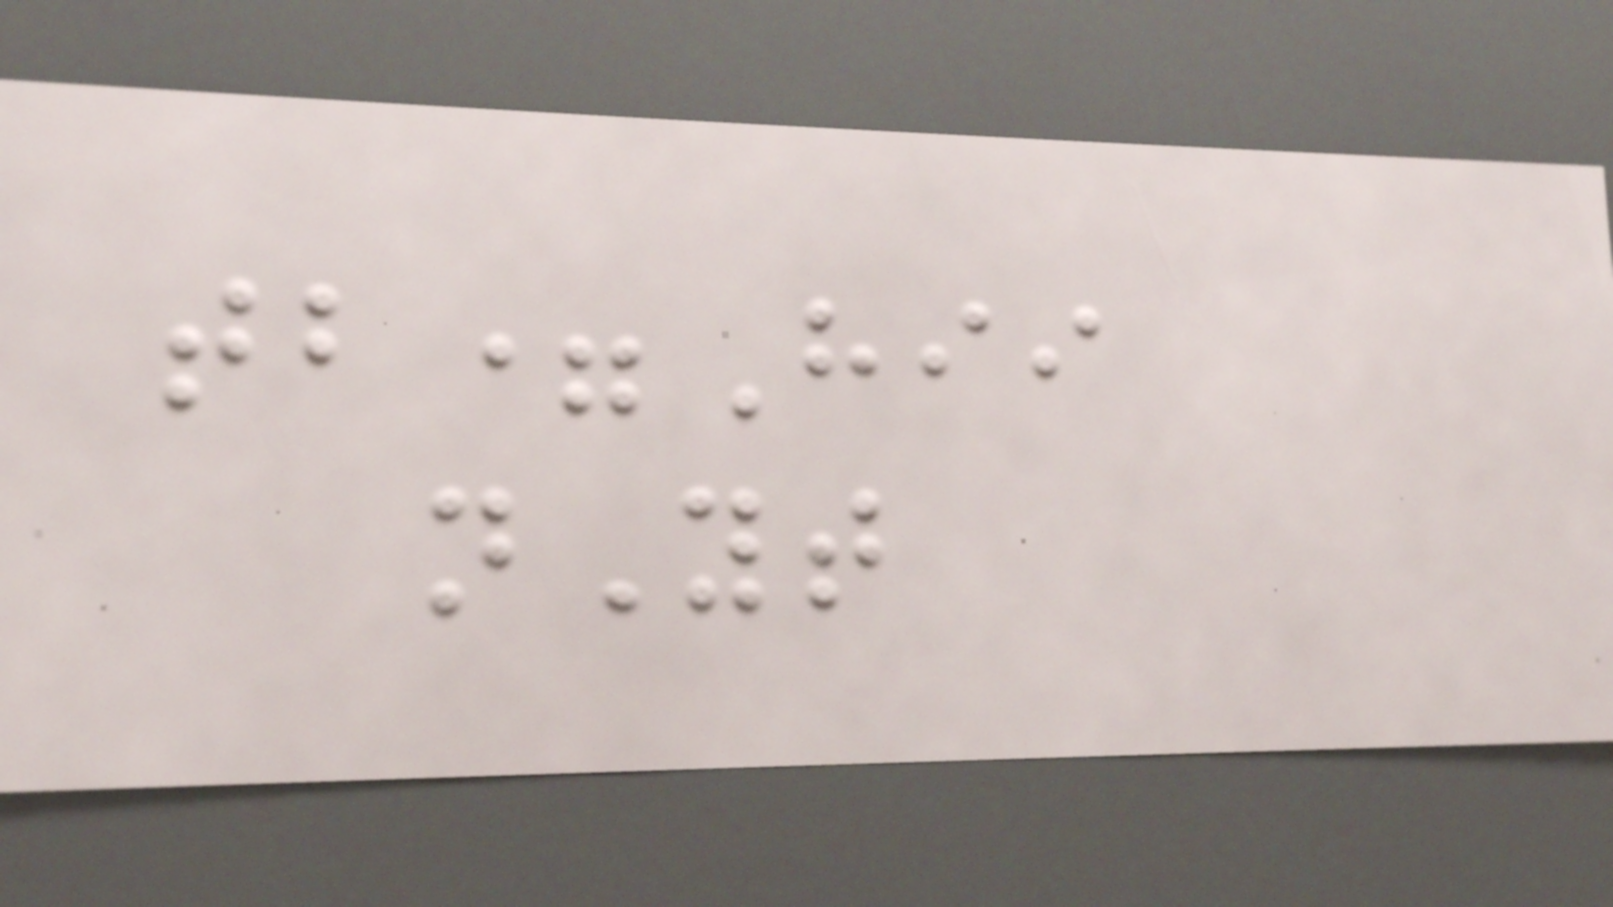tb=Hii
nYt
